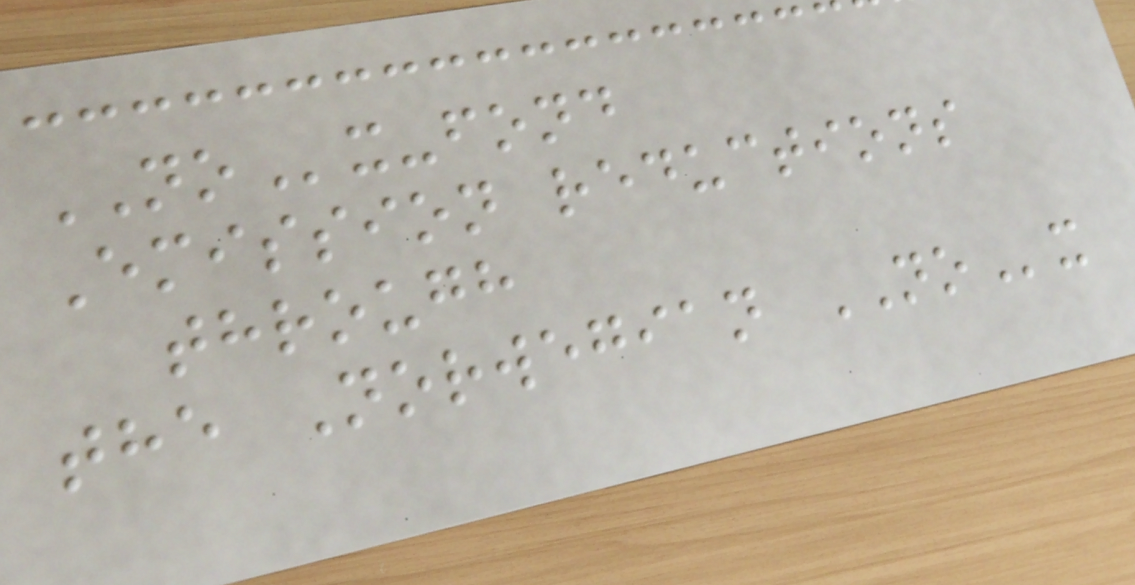NOx-fond
Emission reductions
through
the Norwegian NOx
